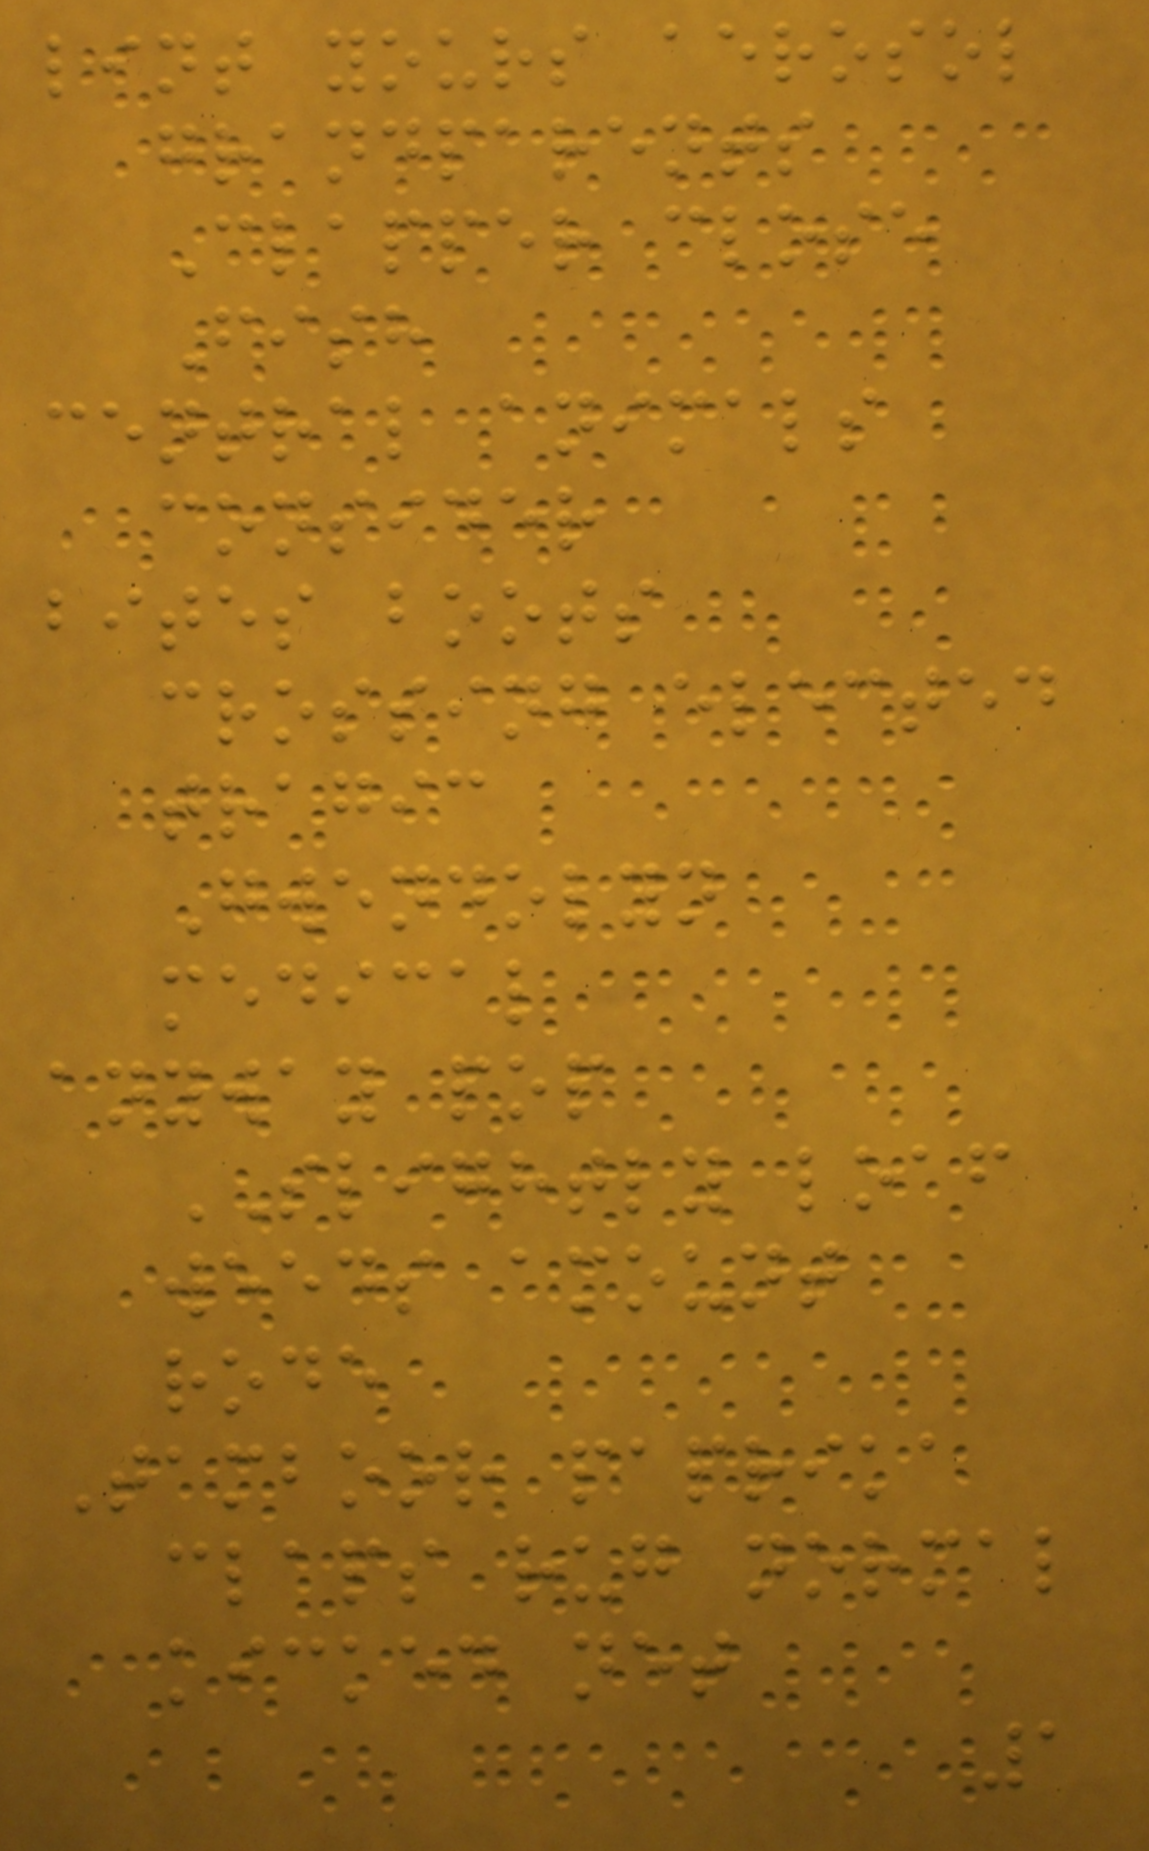lint yours aerosol
grandparents
Clapper close
Fish
central animals
consider
bites boots
crossing elected
tragic
Gwendolyn
medical
anyway pop
SLIGHTLY loaf
weeds amount
rode
Tamboor paprika
claps rug normal
kicked net
1
